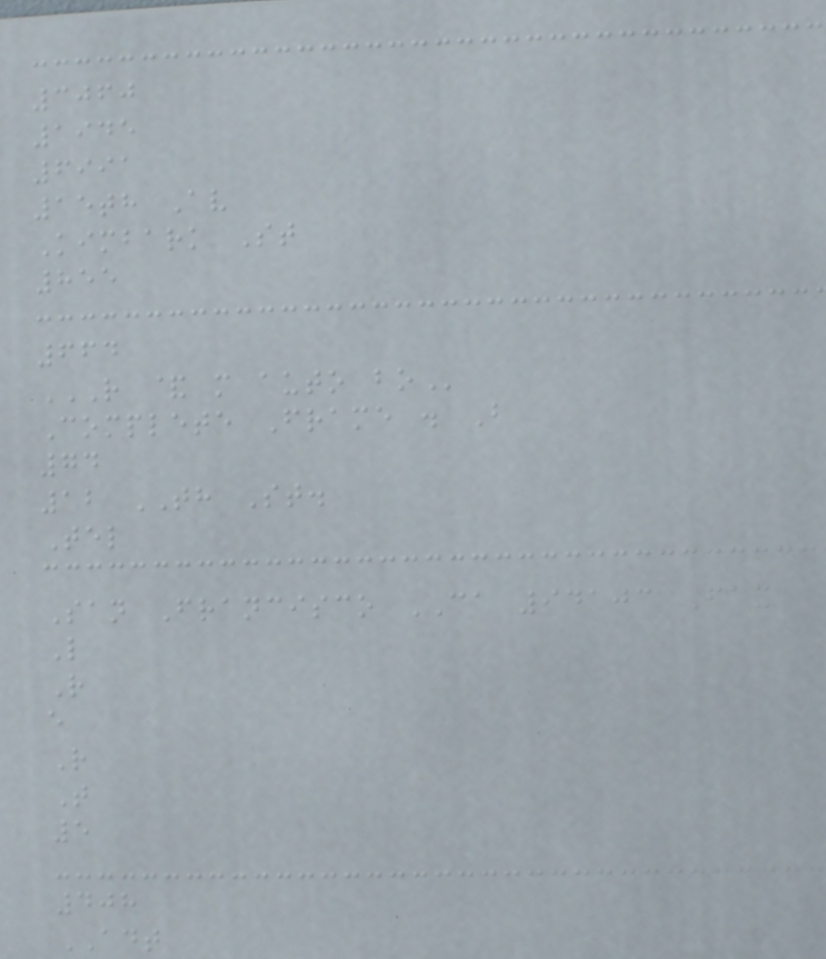3060
1945
6991
15th Av
Kimbark St
855
664
R & M AUTO BO
Complete Frame . B
74
12 TH St.
Tel
San Francisco CA 94103 Fax
L
R
e
R
T
5
408
ADT
